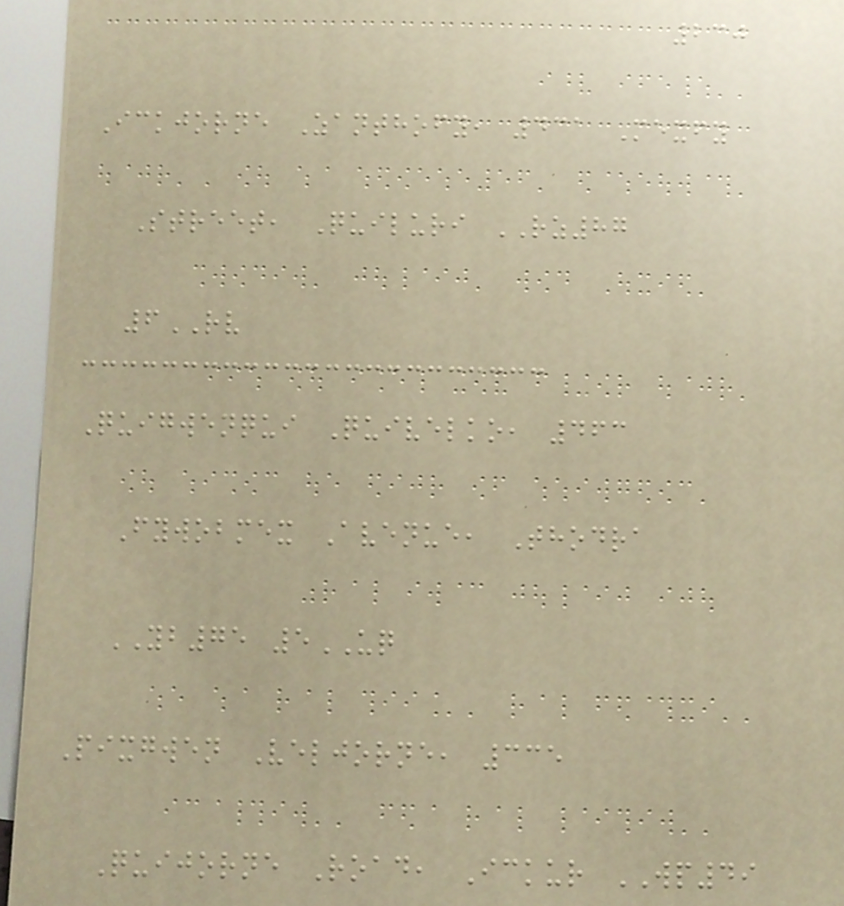230
Ickjorne Zanthofy, 431 Mexfy
Street, Quiluri RZ87
6RV
Quigwenqui Quivelko, 463
Fywobmex Avenue, Thodra
YB75 5UQ
Pixgwen Veljorne, 335
Quijorne Road, Ickur WP49
